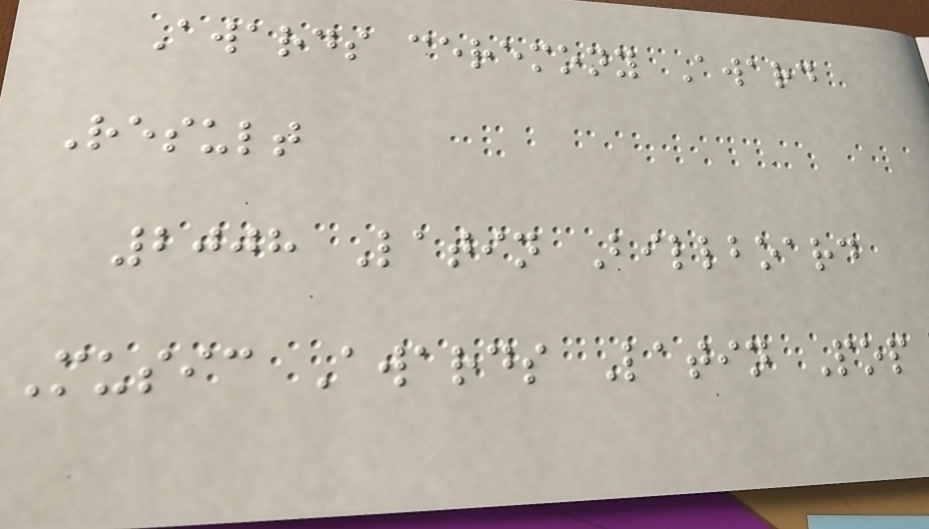Awards ceremony Award
Result
2008 Latin Billboard
Music Awards Latin Pop
